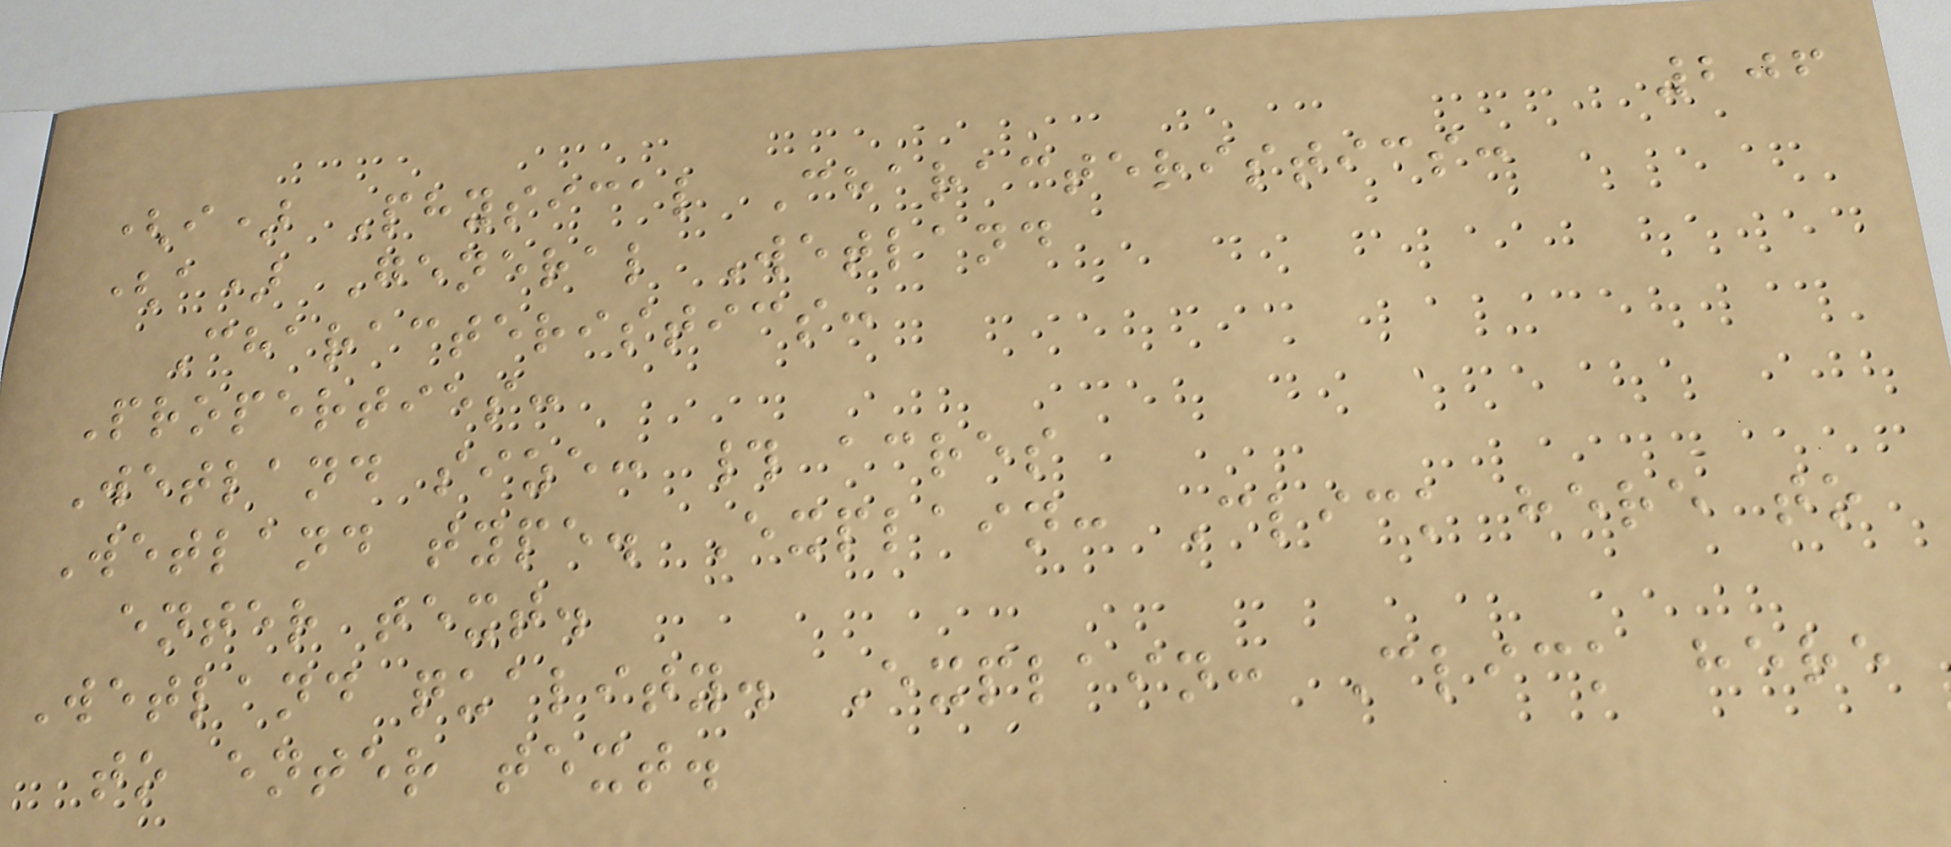206
(i) Physical Characteristics:
(a) General Wetland
Characteristics:
Properties:
Wetland size: # acres
Wetland type. Explain: Click here to
enter text.
Wetland quality. Explain: Click here
to enter text.
